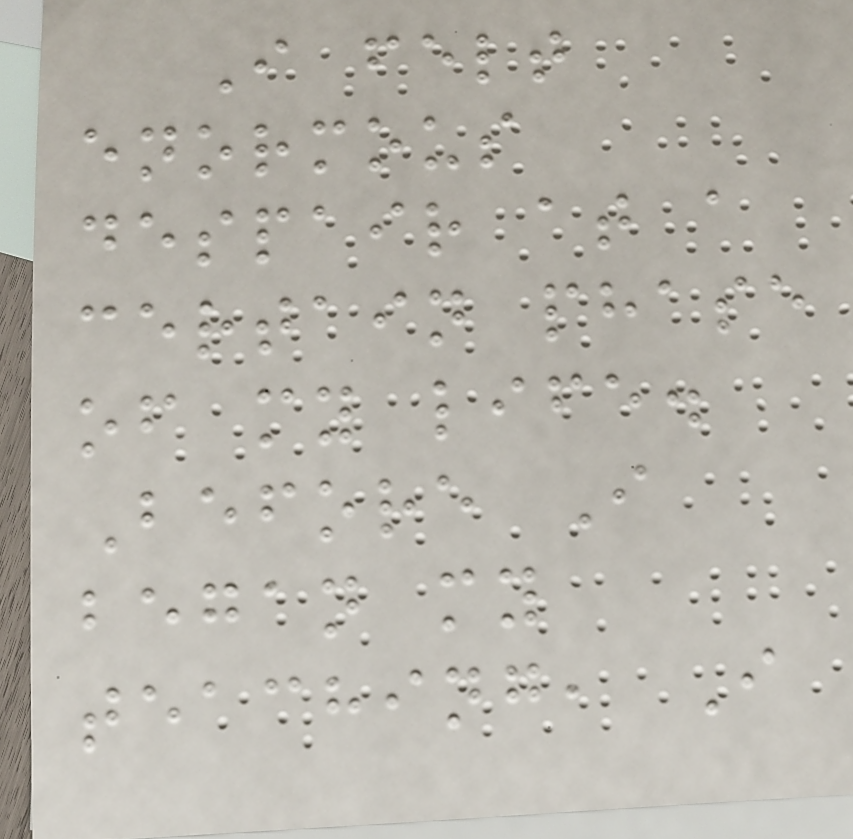I felt
enormous
despair at a
certain phase
of my life.
Before I
began my
teaching, I
